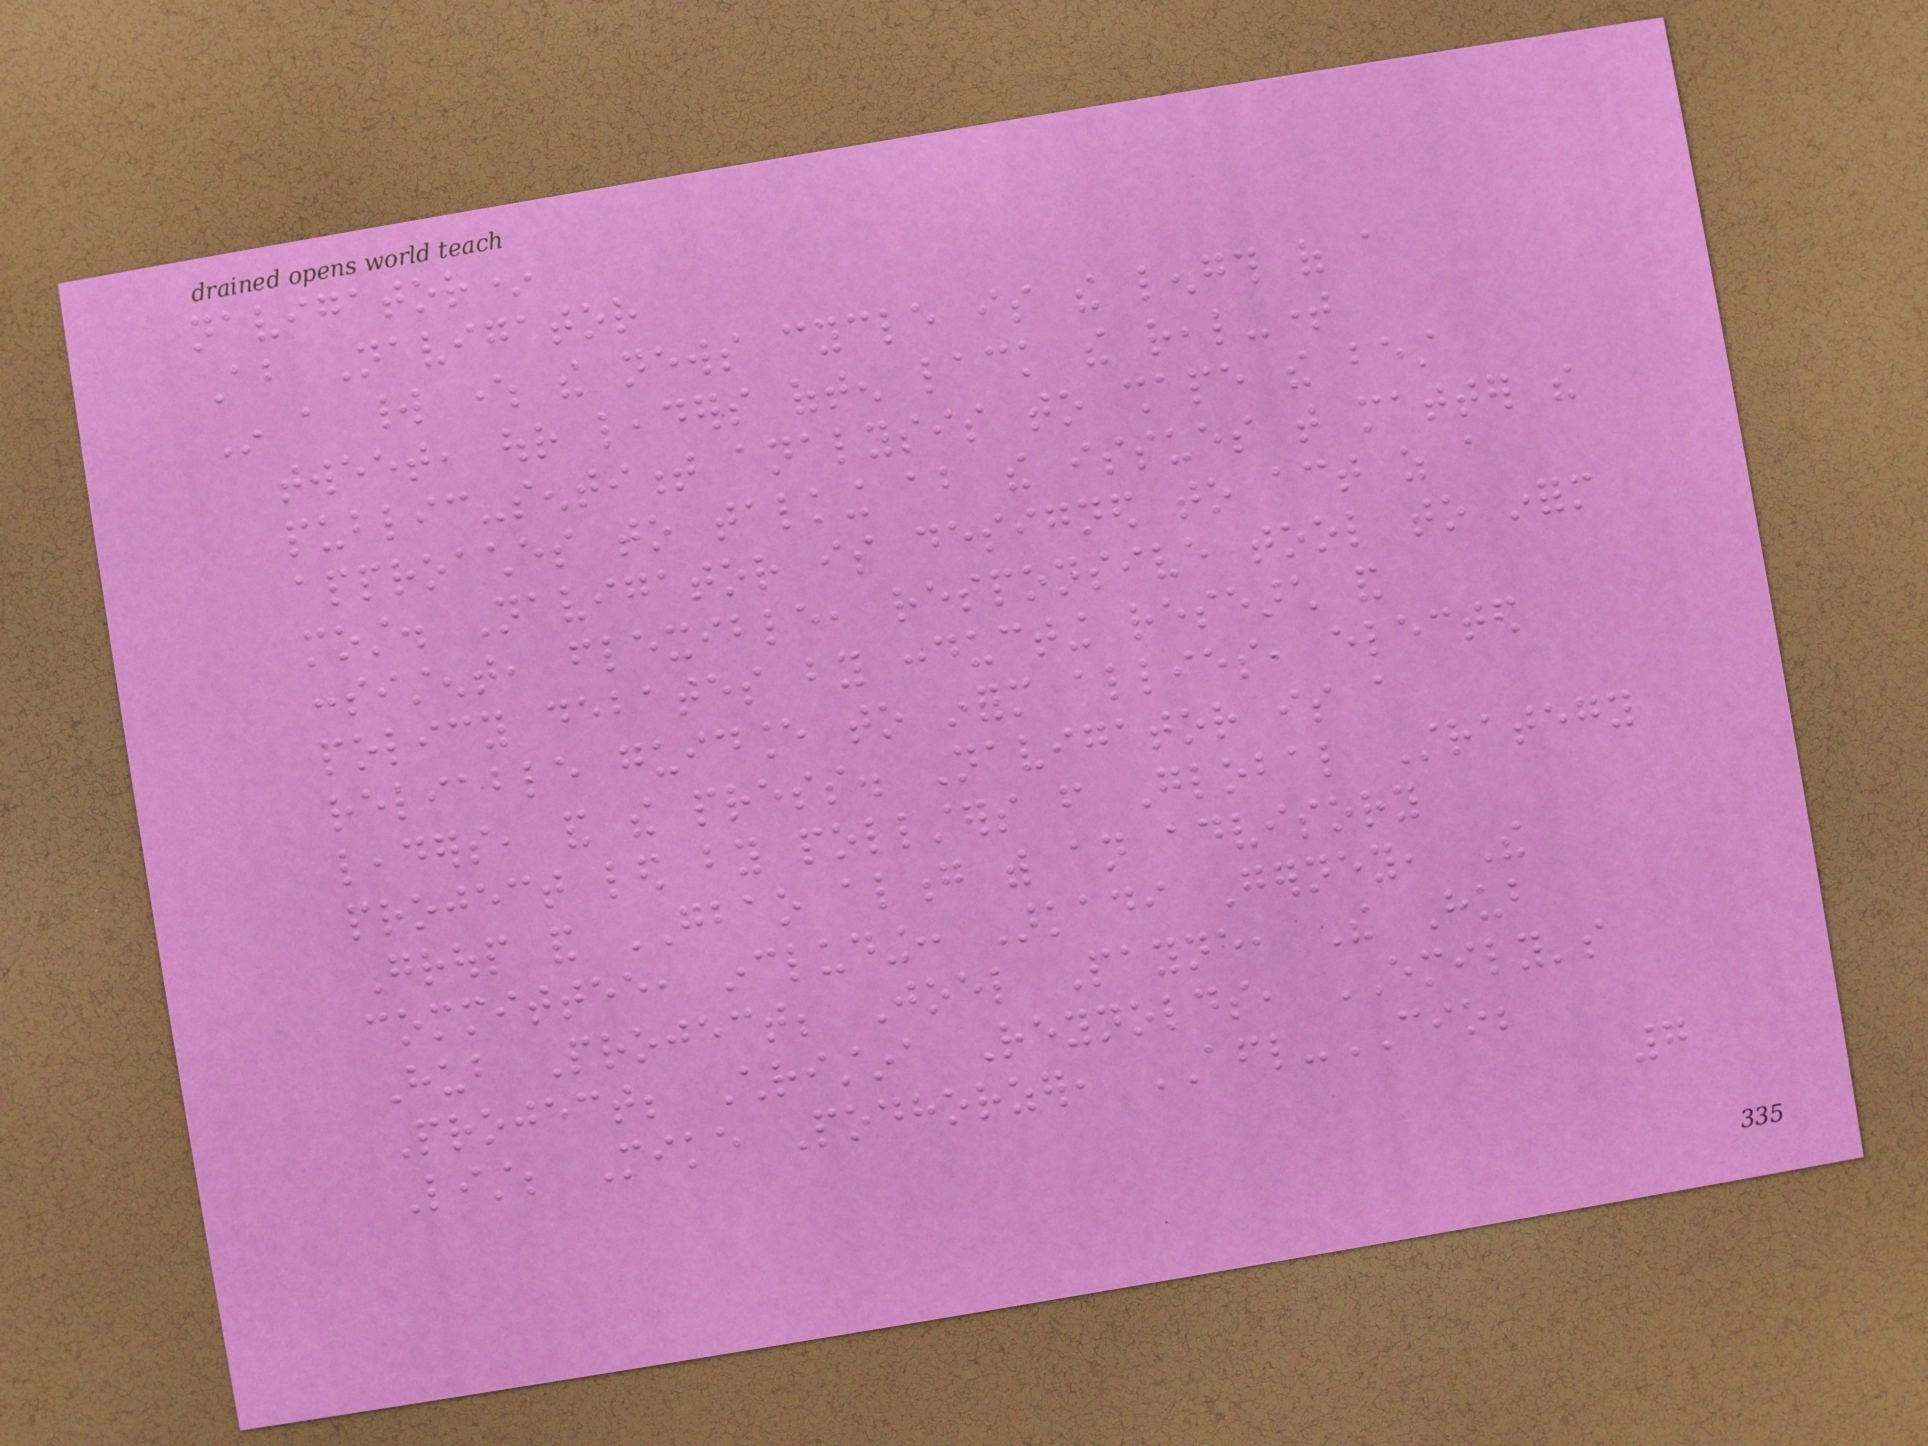navigator*
About Navigator
In a world where the news cycle is the length of a
tweet, our leaders often lack the real-time
public-sentiment analysis to shape the best
approaches to talking about the issues that matter the
most. Navigator is designed to act as a
consistent, flexible, responsive tool to inform
policy debates by conducting research and
reliable guidance to inform allies, elected
leaders, and the press. Navigator is a
project led by pollsters from Global Strategy
Group and GBAO along with an advisory
committee, including: Arkadi Gerney, The
Hub Project; Joel Payne, The Hub
Project; Christina Reynolds, EMILY's
List; Mike Podhorzer, AFL-CIO;
7
